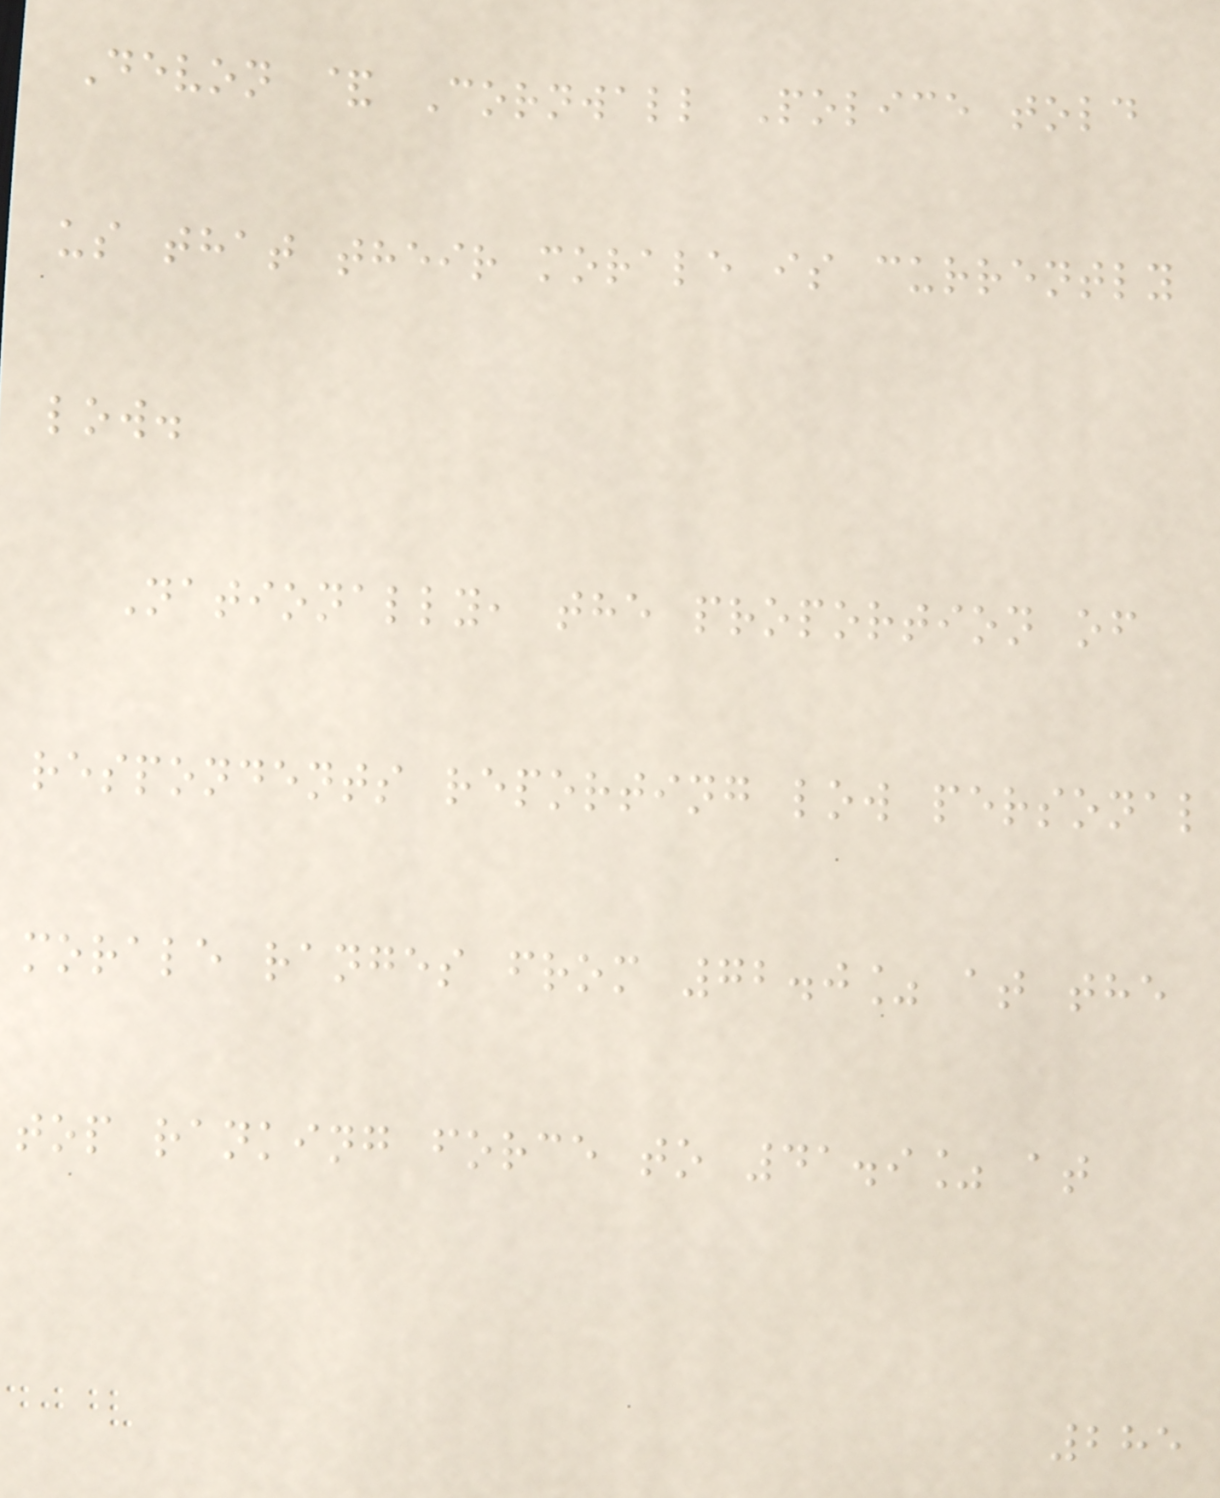Devon & Cornwall Police told
us that their morale is currently
low.
Nationally, the proportion of
respondents reporting low personal
morale ranges from 72.0% at the
top ranking force to 41.9% at
285
